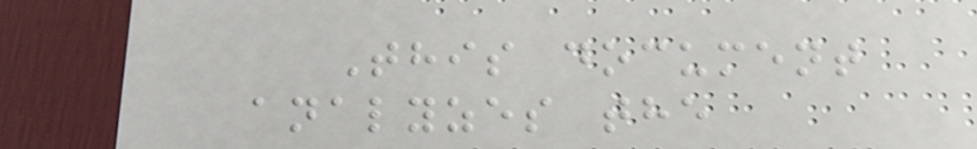This document
analyzes the
